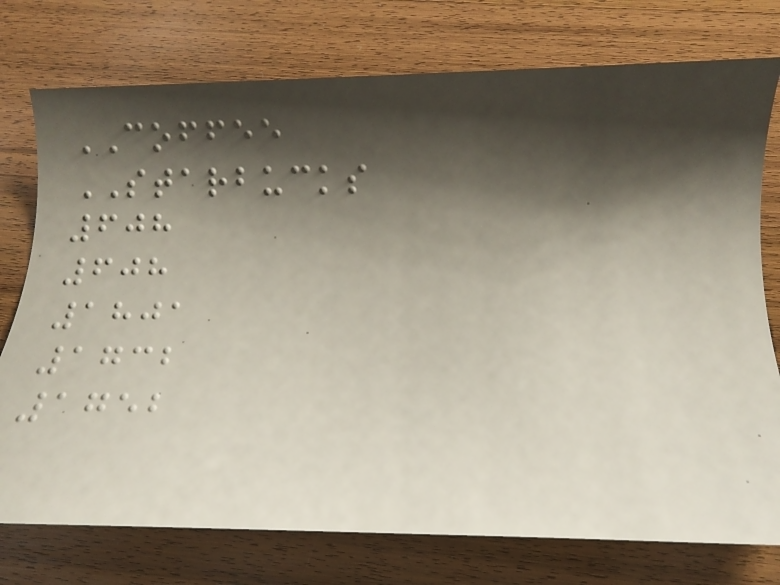COFFEE
STARBUCKS
608
608
1801
1732
1752
